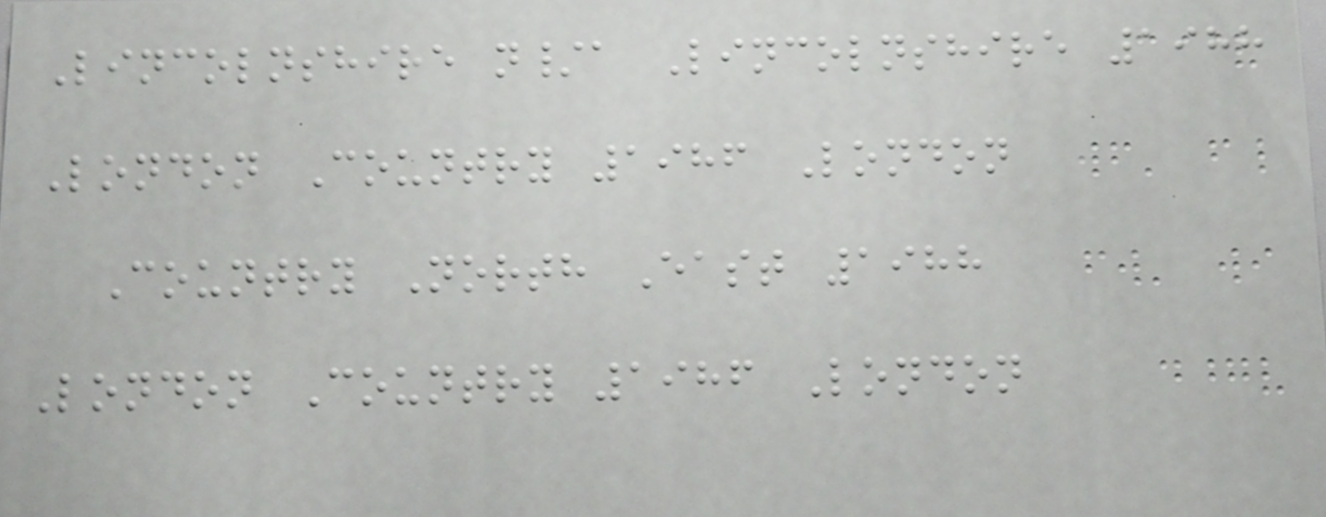Lincolnshire n/a Lincolnshire 1988
London Country 1986 London
Country North East 1988
London Country 1986 London
